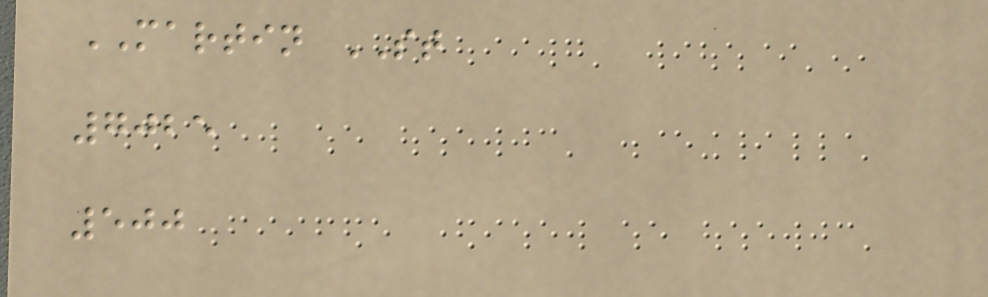MARTIN ST
7025
500
